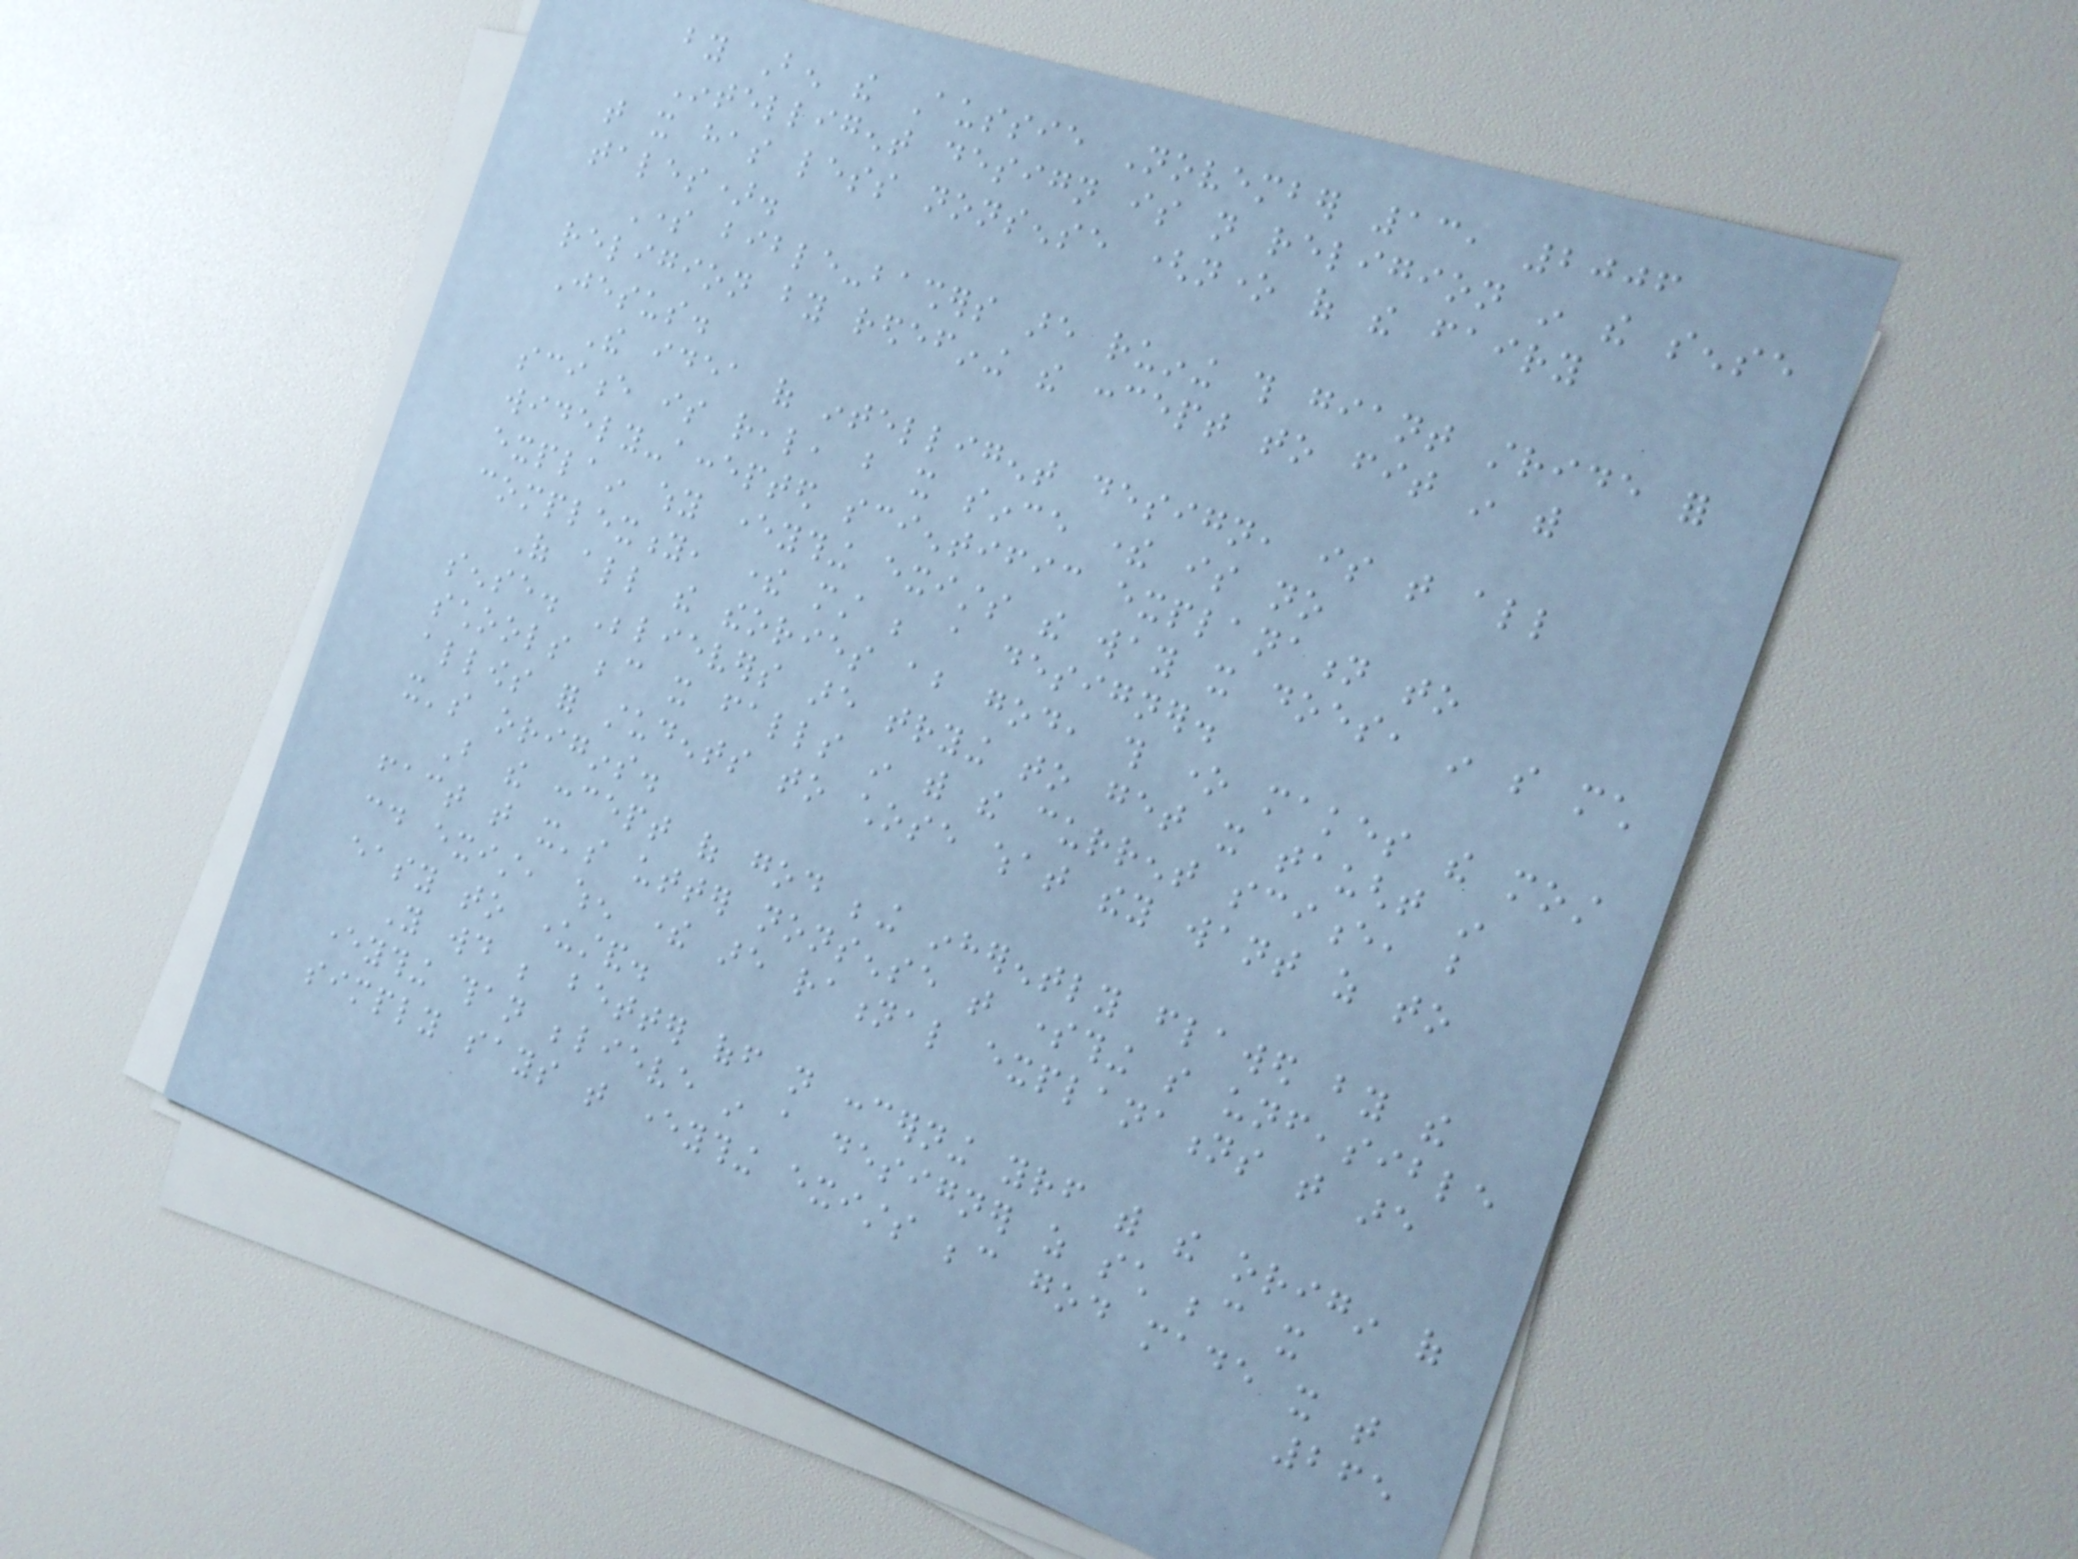by Ben the Aussie November 13, 2006
Intelligent design is not religion in the sense
that it has less nonsense (none of the fairy
tales).
Some bible-bashers are ruining this giant stride for
religion by redefining the concept to fit in with
Jesus.
The idea of intelligent design, is that all
science is real, but it since there is no
widely-accepted scientific explanation to
explain why everything exists the way it does, in so much
complexity, there must be a designer.
Of all the theories about god, this one makes the most
sense. Believers are trying to get it taught in
schools because it falls in with the current science, but
allows for students to chose what they want as to
it's origins.
But the concept of god being inherently flawed by the
fact that it's utter nonsense that something so unfeasible
could exist, when there are rational explanations that are
easy to understand.
You would be better off not concerning yourself with the origin of
everything than believe in a designer as such because it
simply says that everything exists because god made it that
265
